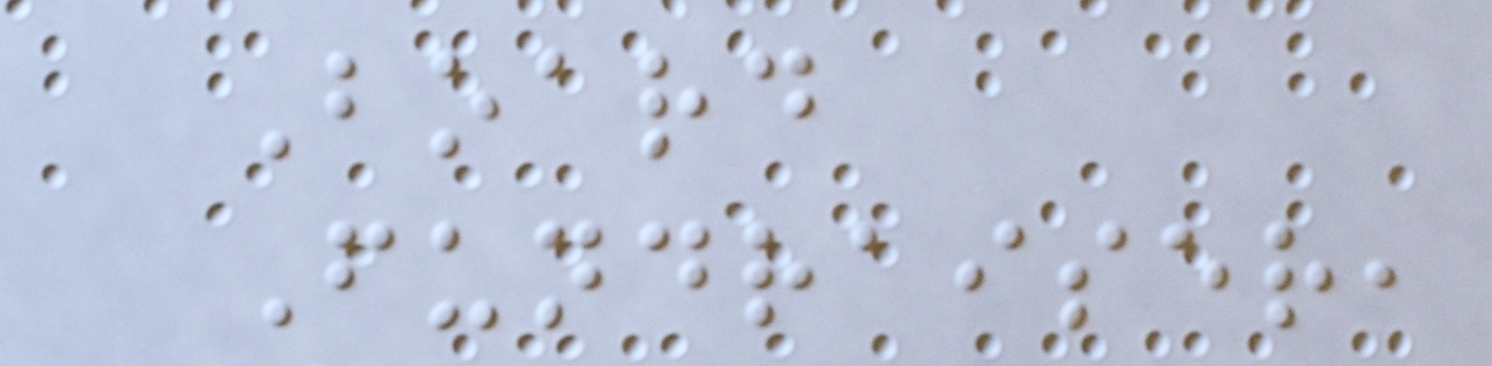Board
Fundraiser,
